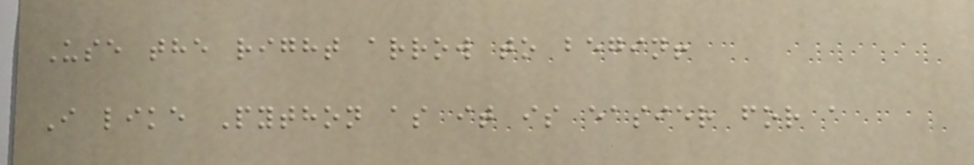Use the right arrow to begin!
I like Python as it is easier for a
